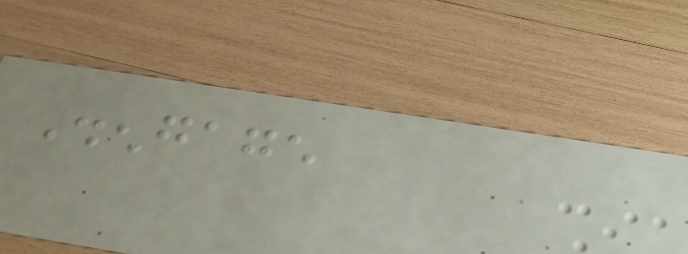Disengage
